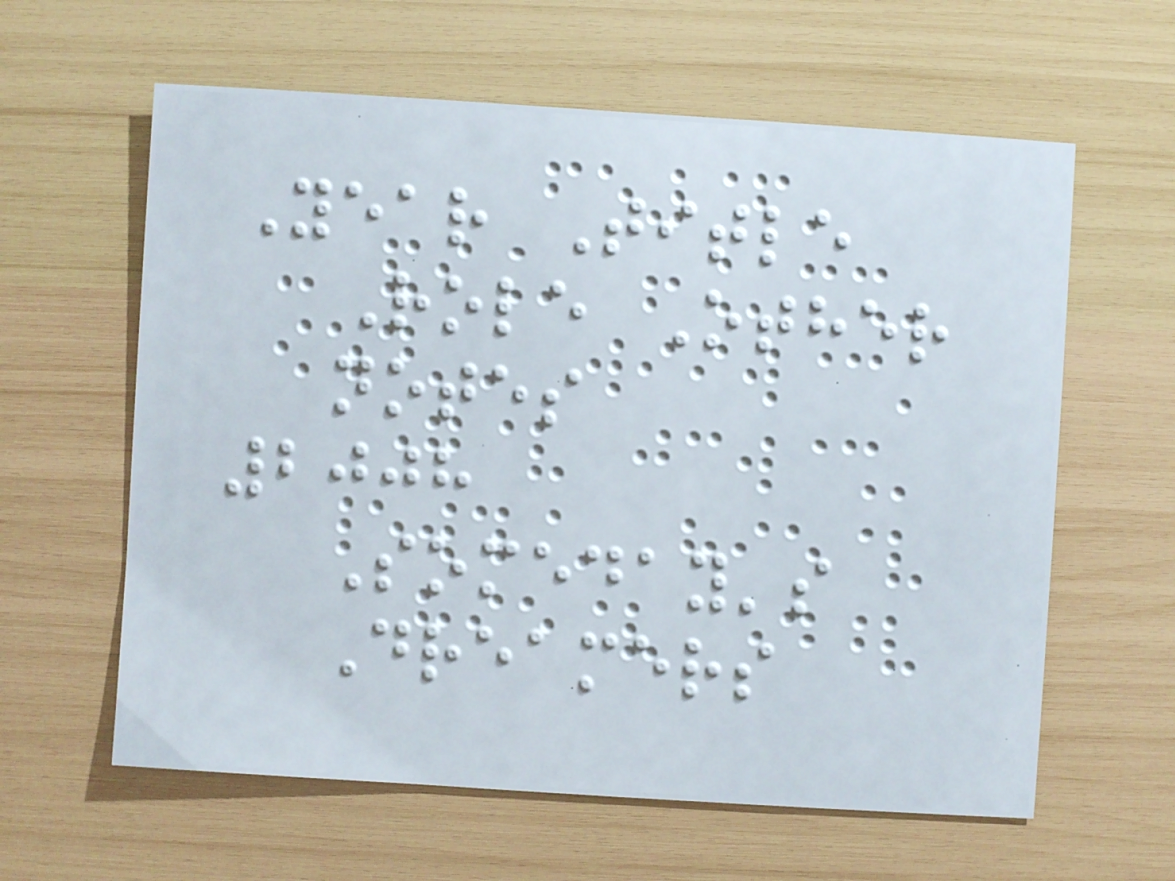Year Title
Role Other
notes
2008
Someday's
Dreamers
